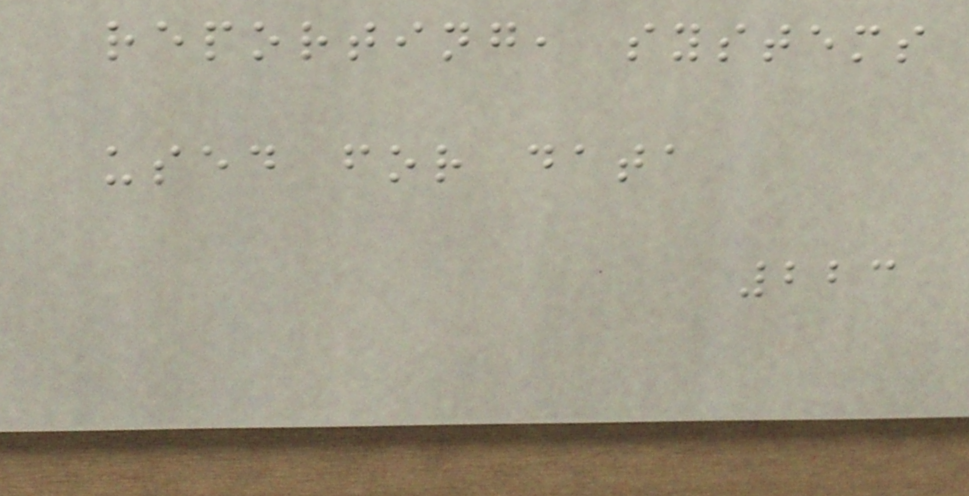reporting, systems
used for data
223
